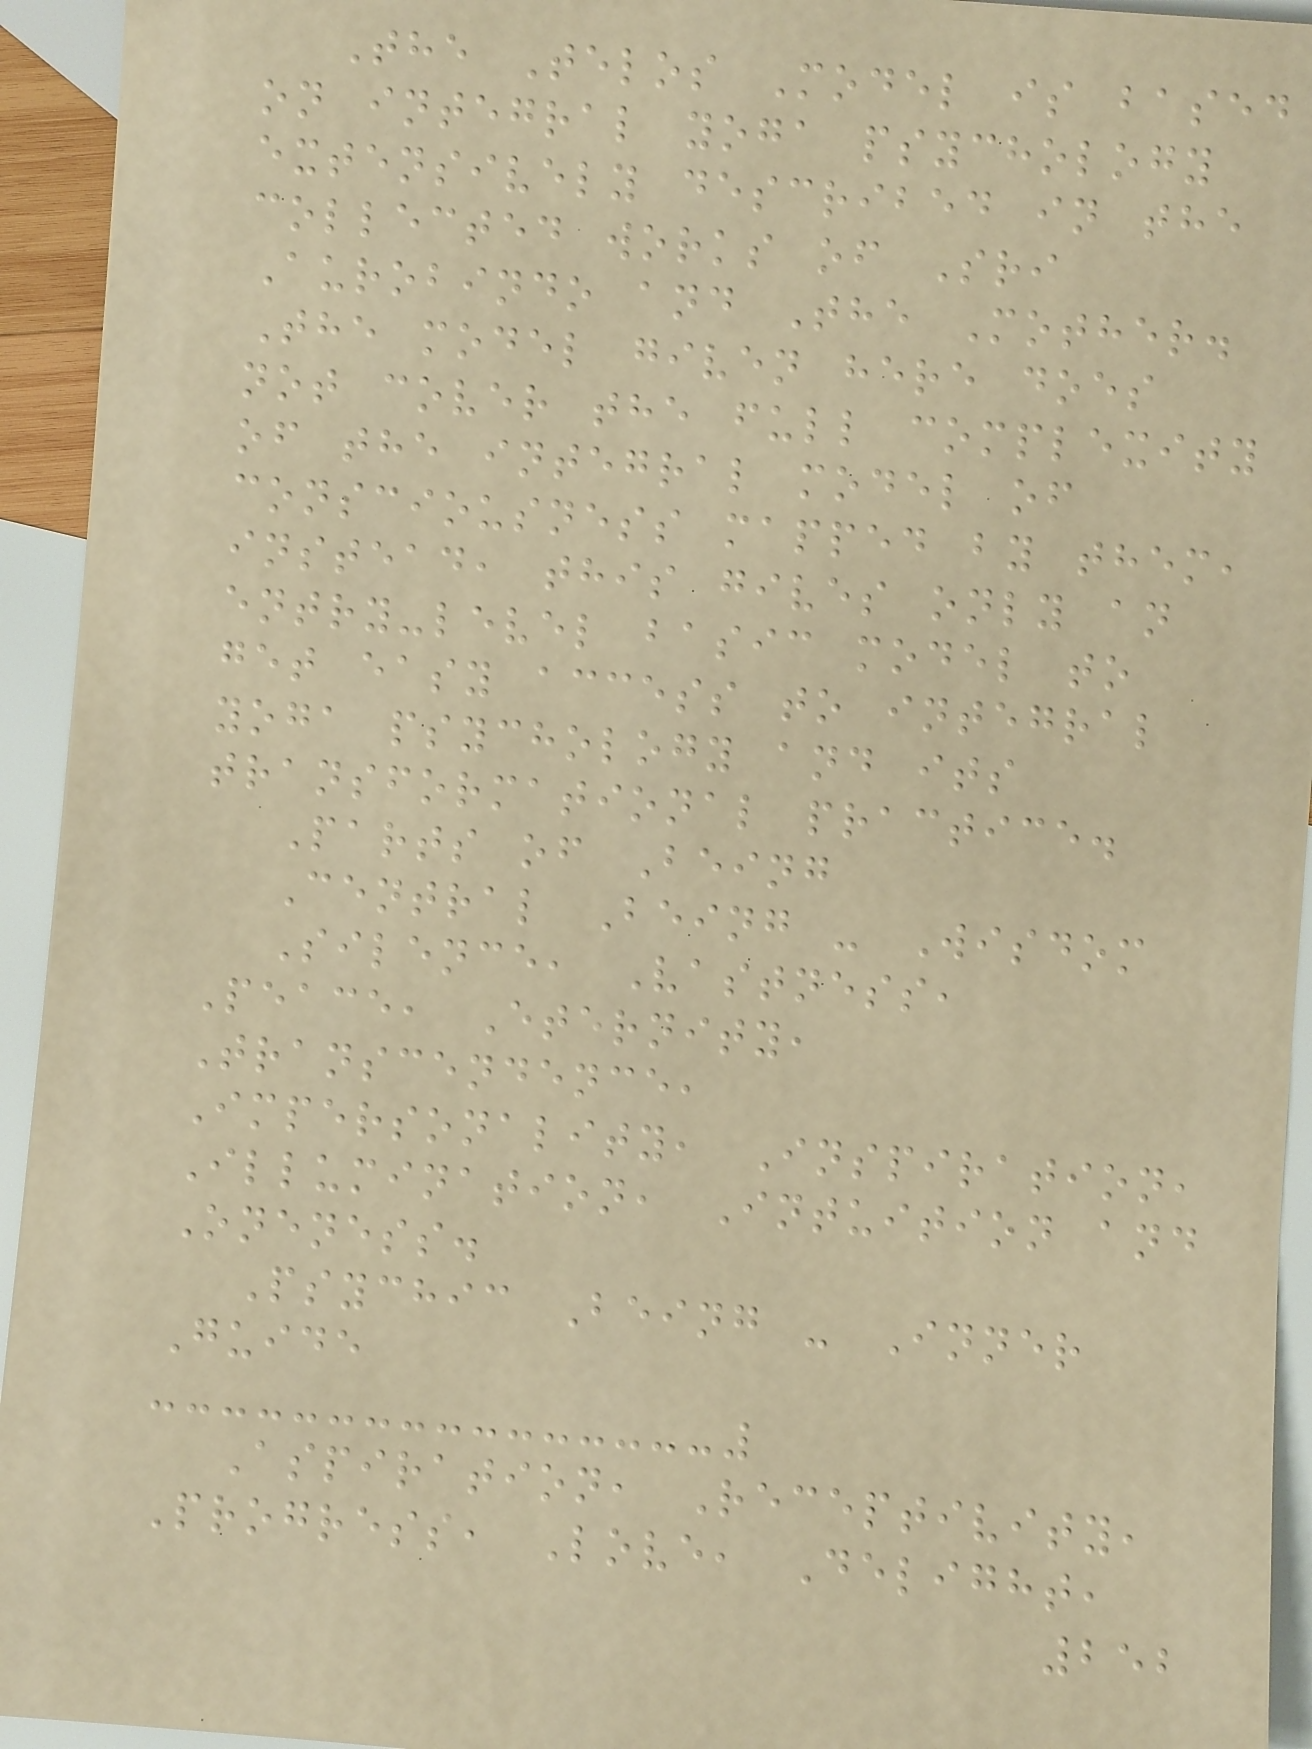The Telos Model is based
on integral yoga psychology
extensively described in the
collected works of Sri
Aurobindo and The Mother.
The model given here does
not cover the full complexity
of the integral model of
consciousness mapped by them,
instead, this gives only an
entry-level basic model to
get easy access to integral
yoga psychology and its
transformational practice.
Parts of Being
Central Being - Wisdom
Silence, Vastness,
Peace, Eternity,
Transcendence,
Impersonality, Inspiration,
Illumination, Intuition and
Oneness.
Psychic Being - Inner
Guide
Aspiration, Receptivity,
Progress, Love, Delight,
252
